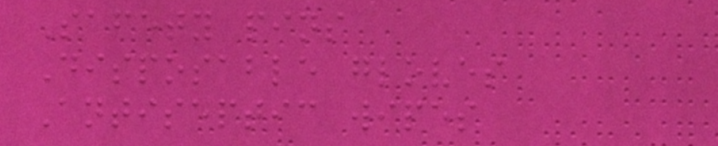Safety pins
Disposable gloves
Antiseptic wipes
